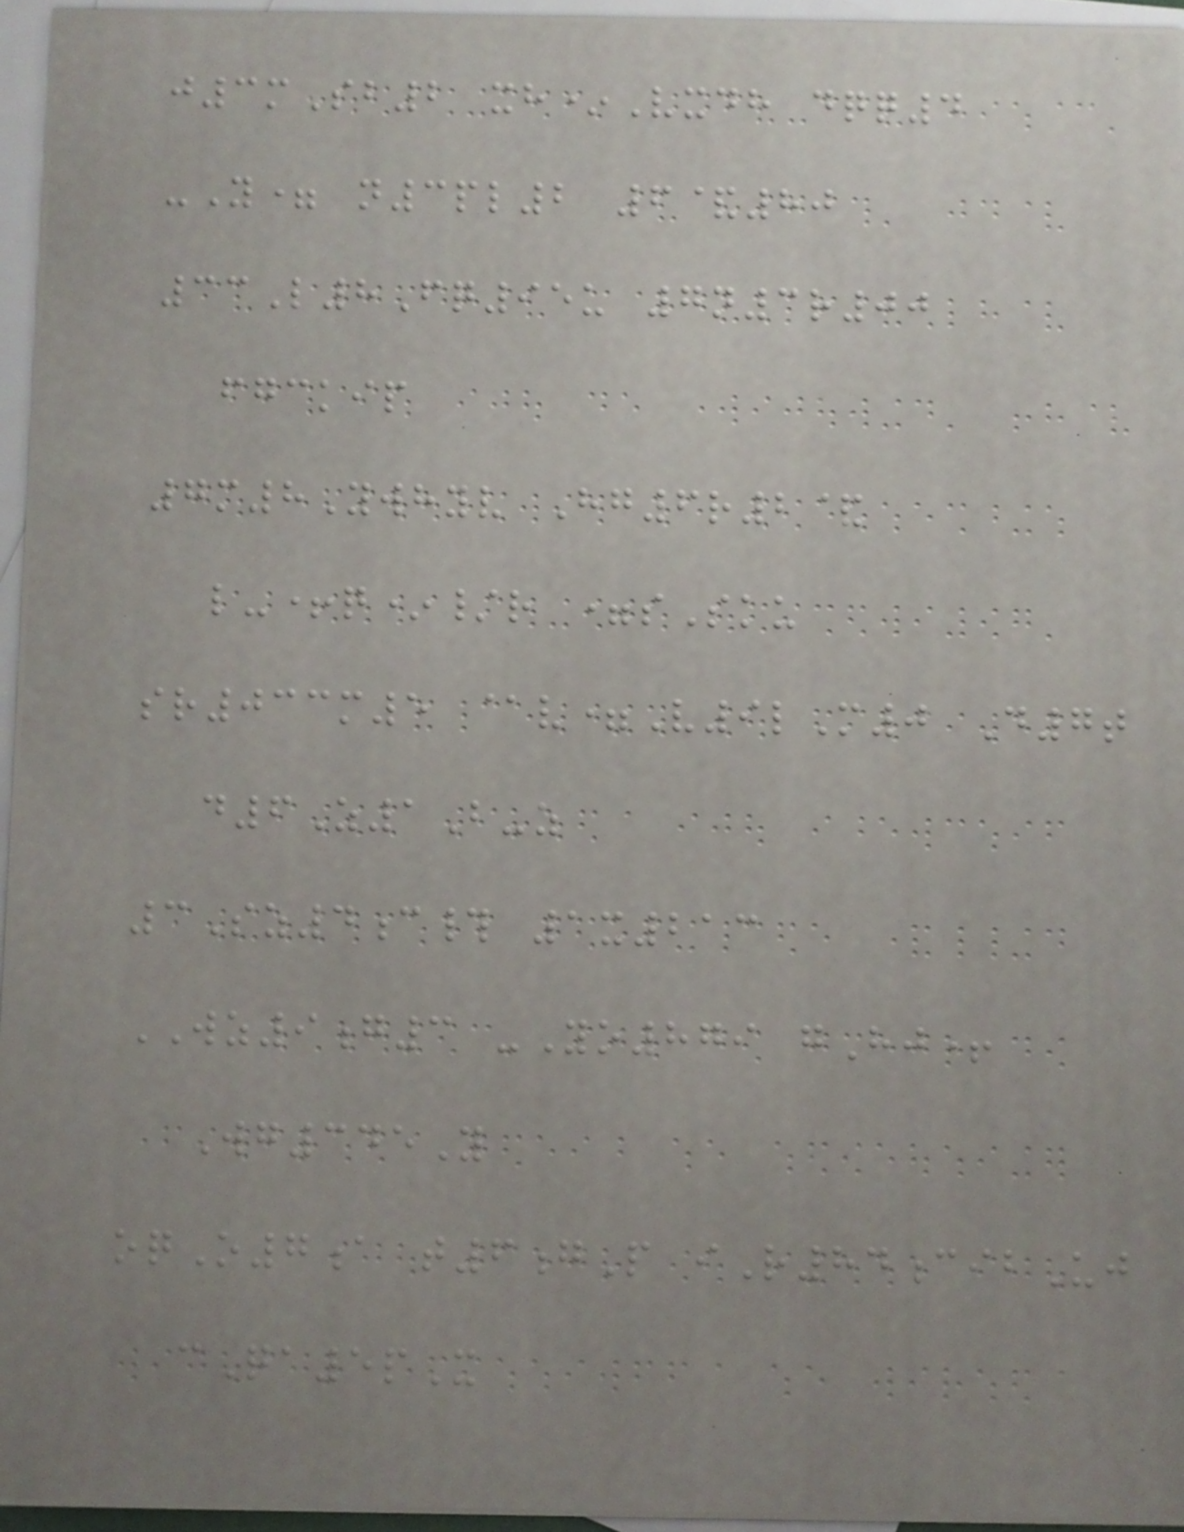j3mSb2 xh*Vxdh dqq4
-Y= n3pl2 6&80
33L8Fq95u 7n3r00
fgckip
7m8Ywhyv Hg6r2&
l-+q*/r =sSku
sr033m5 @v=V9lM0 D7t
d6Z1B-z
3Sz4c# 1x213
WZ9g3 -Yo879 gHj+
Wg345Y
oqO7a t6gP iR84cibUj
cQa5pX
